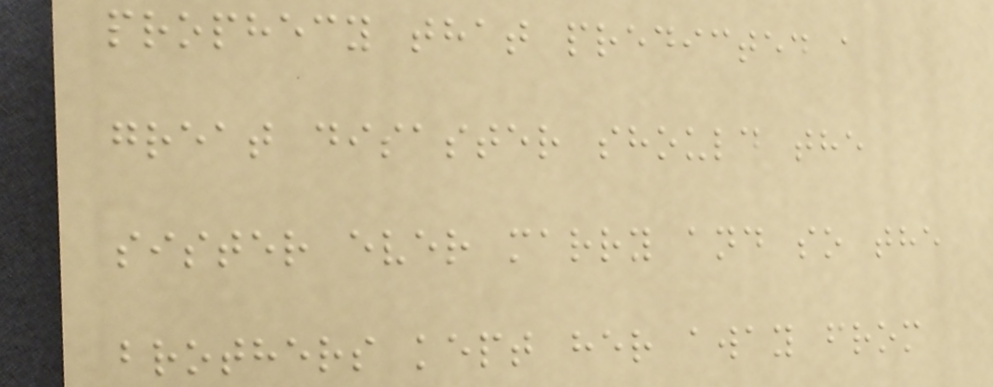prophecy that predicted a
great disaster should the
sister ever marry and so the
brothers kept her away from
